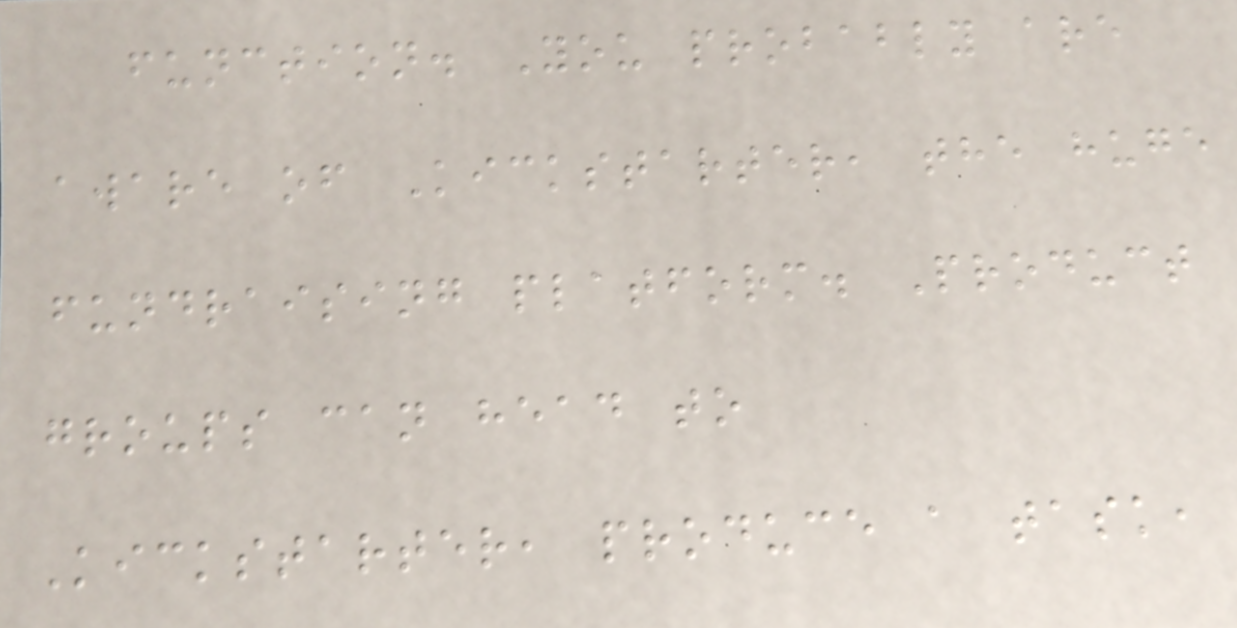function. You probably are
aware of Kickstarter, the huge
fundraising platform. Product
groups can head to
Kickstarter, produce a task,
